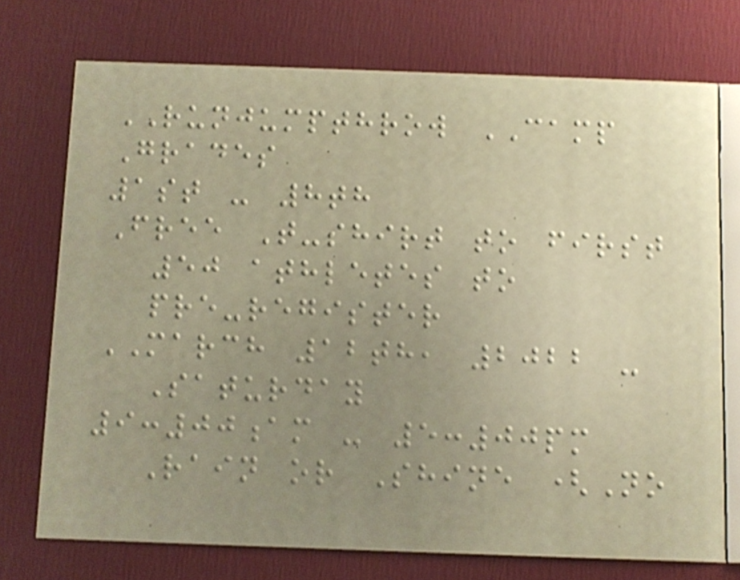RUNJUMPTHROW CAMP
Grades
1st - 8th
Free T-shirt to first
50 athletes to
pre-register
MARCH 12th, 2022 -
Saturday
9:00am - 5:00pm
Rain or Shine (No
